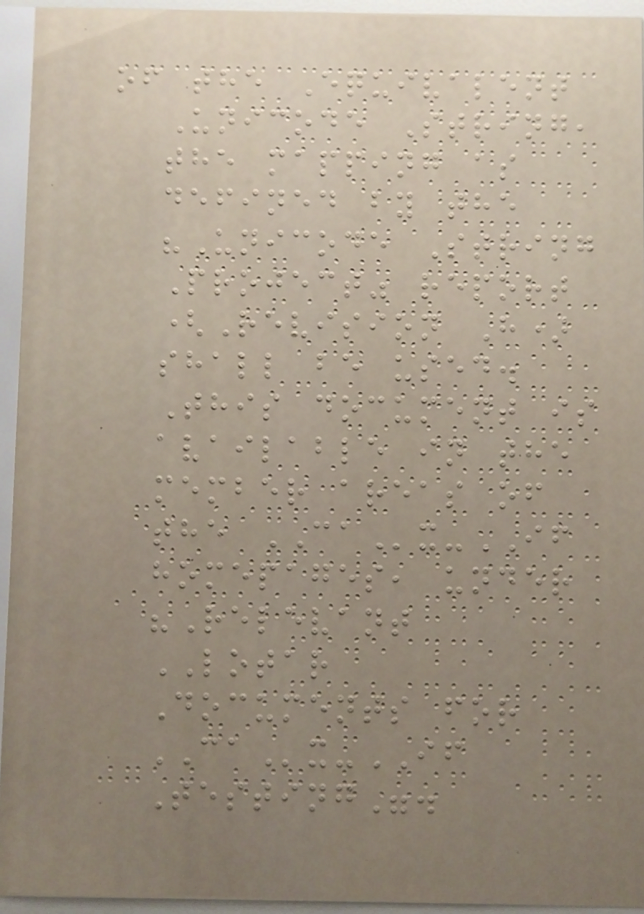of the Equivalent
Unicode String,
the mapping as
defined by the
"Unicode String
Project" report
(Revision H)
shall be used.
This document is
available in the
member areas of
the CAx-IF
homepages, under
"Relevant
LOTAR
Documents for
CAx-IF
Testing".
